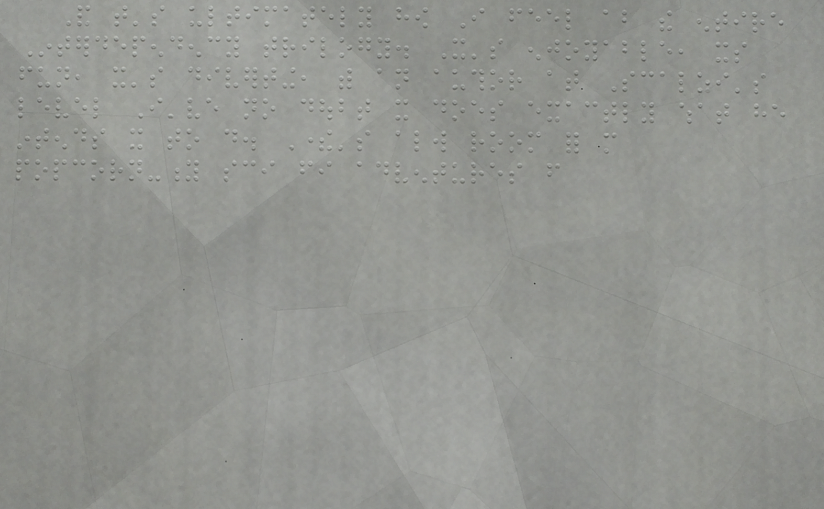And that's ultimately how I feel about the entire
Interdependency trilogy. It's enjoyable, its
fun, it's diverting, with an author at Scalzi's
level I've no doubt it does exactly what he
intends it to do. There's always room for more
popcorn-y sci fi adventures from
